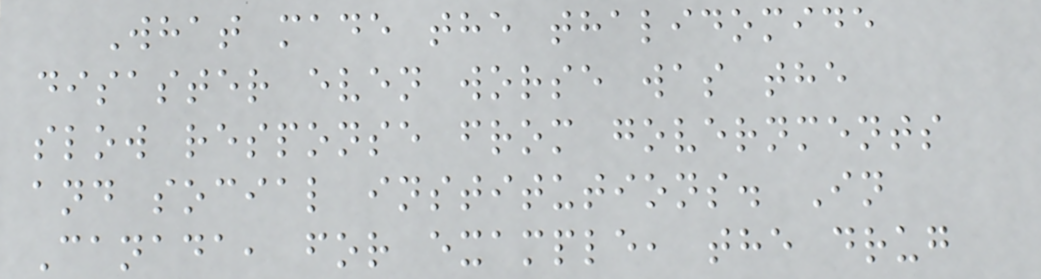What made the thalidomide
disaster even worse was the
slow response from governments
and social institutions. In
Canada, for example, the drug
